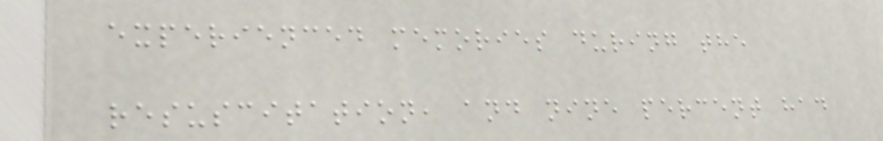experienced memories during the
resuscitation, and nine percent had
